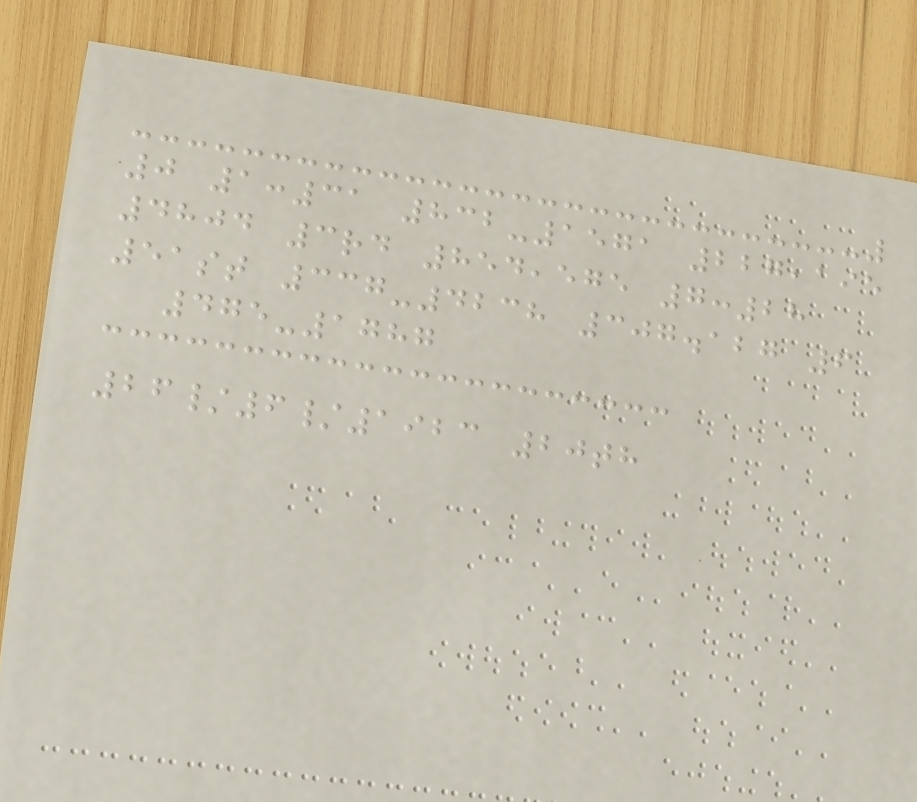0 1:31 832-1571 227,195
4804 3rd 854,575 7:28
51st 337-4238 307.127 6
475-1787
26/6/1923 20th
